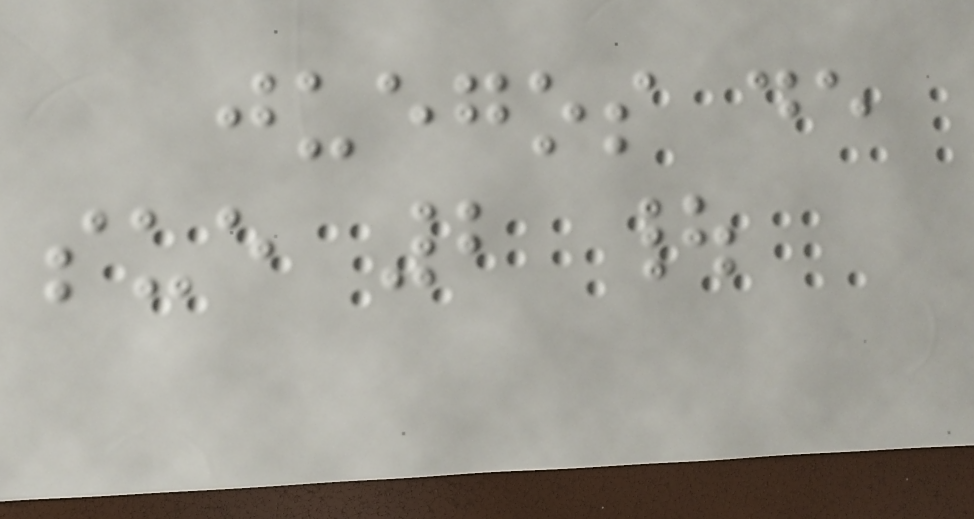juegos de
sue 2 |
